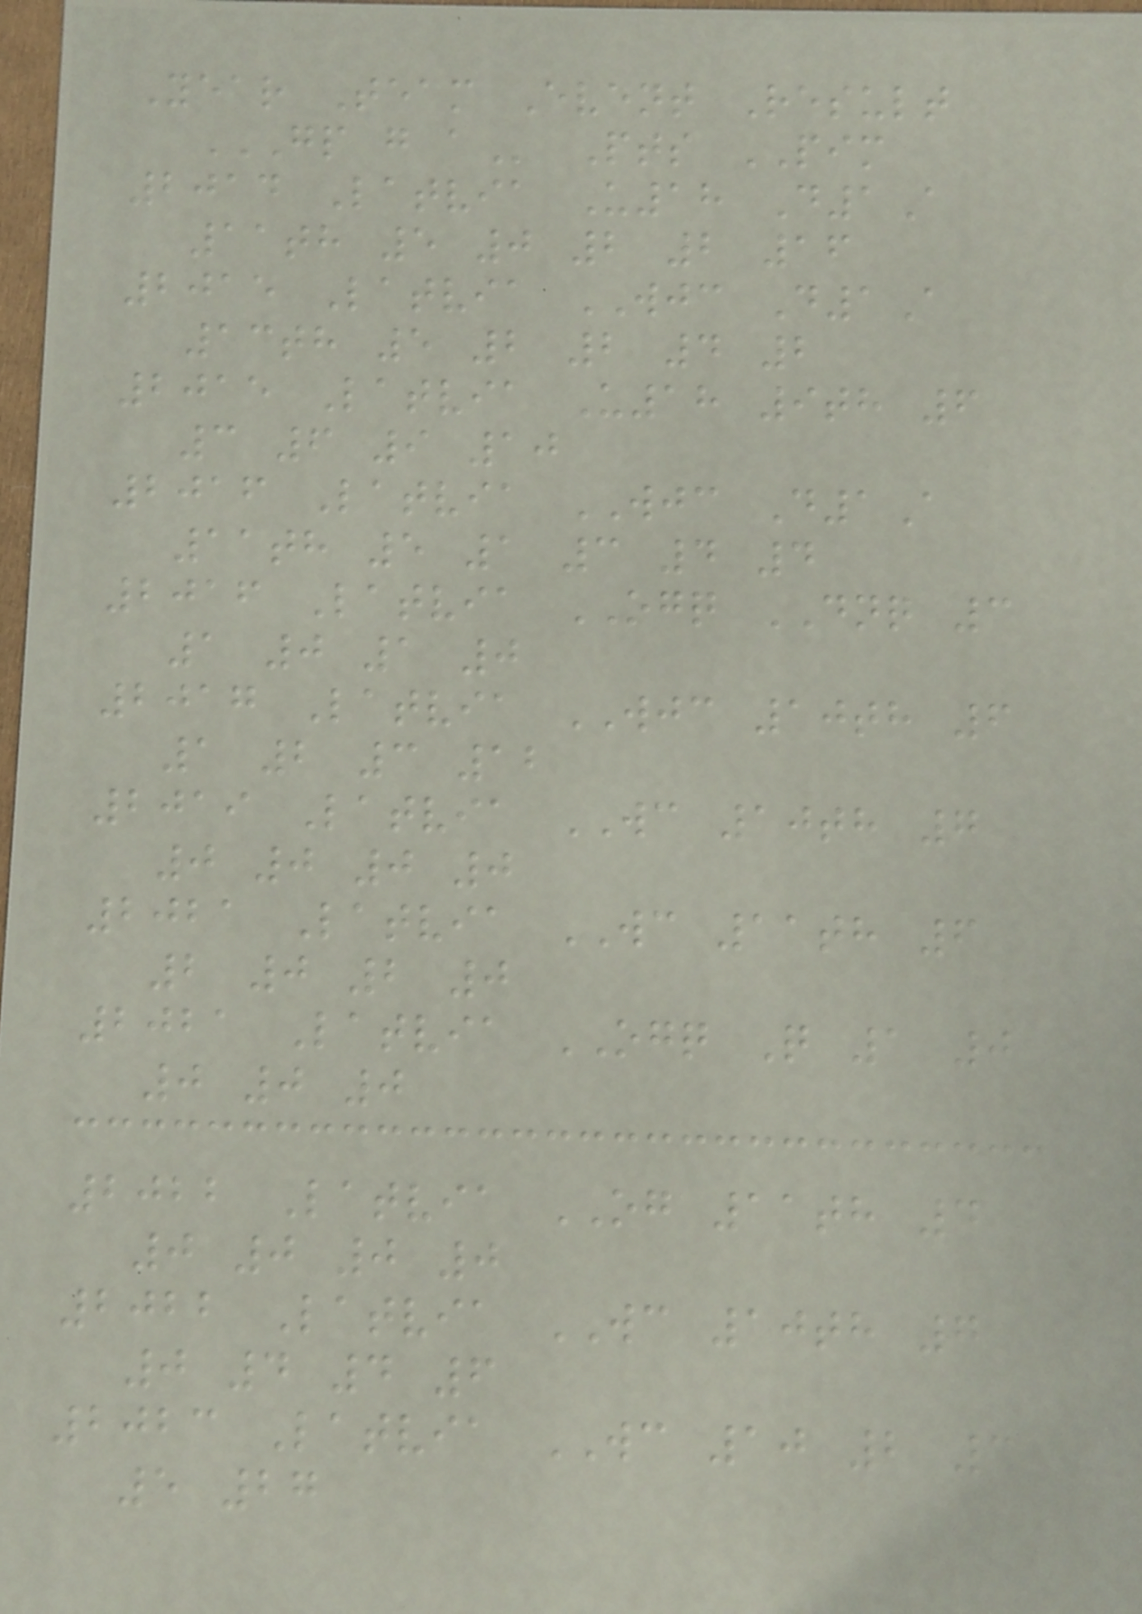Year Team Event Result
GP G A Pts PIM
2014 Latvia U18 D1A
11th 5 0 2 2 16
2015 Latvia WJC D1A
13th 5 2 2 4 2
2015 Latvia U18 9th 6
3 6 9 10
2016 Latvia WJC D1A
11th 5 1 3 4 4
2016 Latvia OGQ DNQ 3
1 0 1 0
2017 Latvia WJC 10th 6
1 2 3 12
2019 Latvia WC 10th 7
0 0 0 0
2021 Latvia WC 11th 6
2 0 2 0
2021 Latvia OGQ Q 1 0
0 0 0
2022 Latvia OG 11th 4
0 0 0 0
2022 Latvia WC 10th 7
0 4 4 6
2023 Latvia WC 10 2 3
5 27
